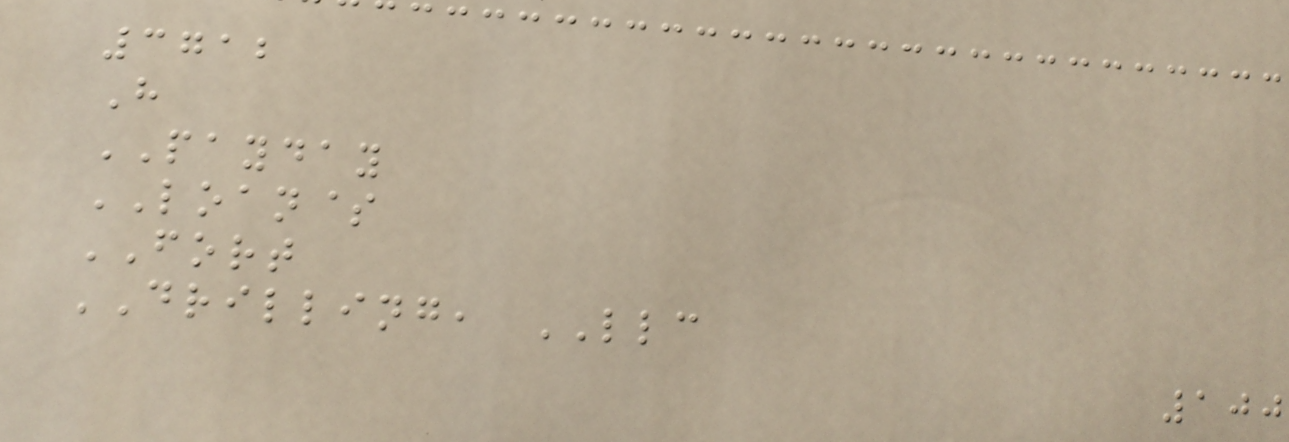3712
H
PAYDAY
LOAN$
FORT
DRILLING, LLC
100
